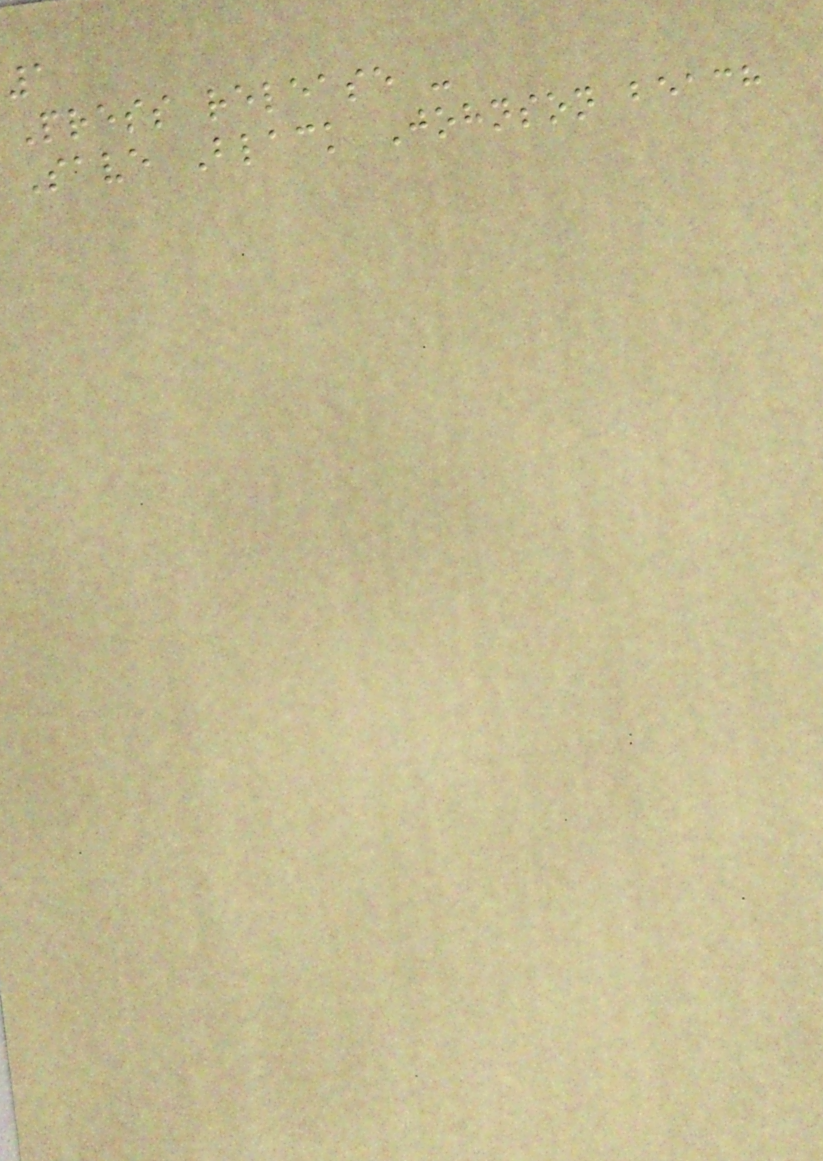1
Press release -
Save Black Johnson beach
